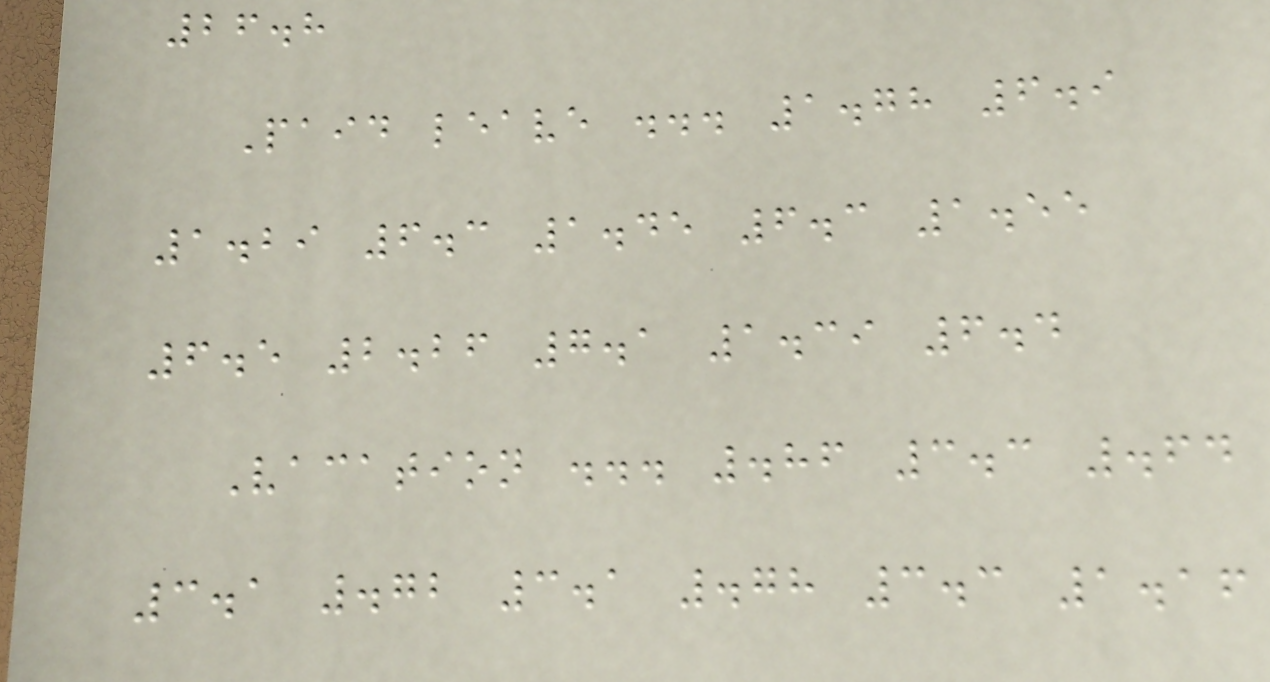26.8
Paid leave ... 1.78 6.9
1.29 6.3 1.45 6.3 1.55
6.5 2.26 7.1 1.39 6.4
Vacation ... .86 3.3 .64
3.1 .72 3.1 .78 3.3 1.16
